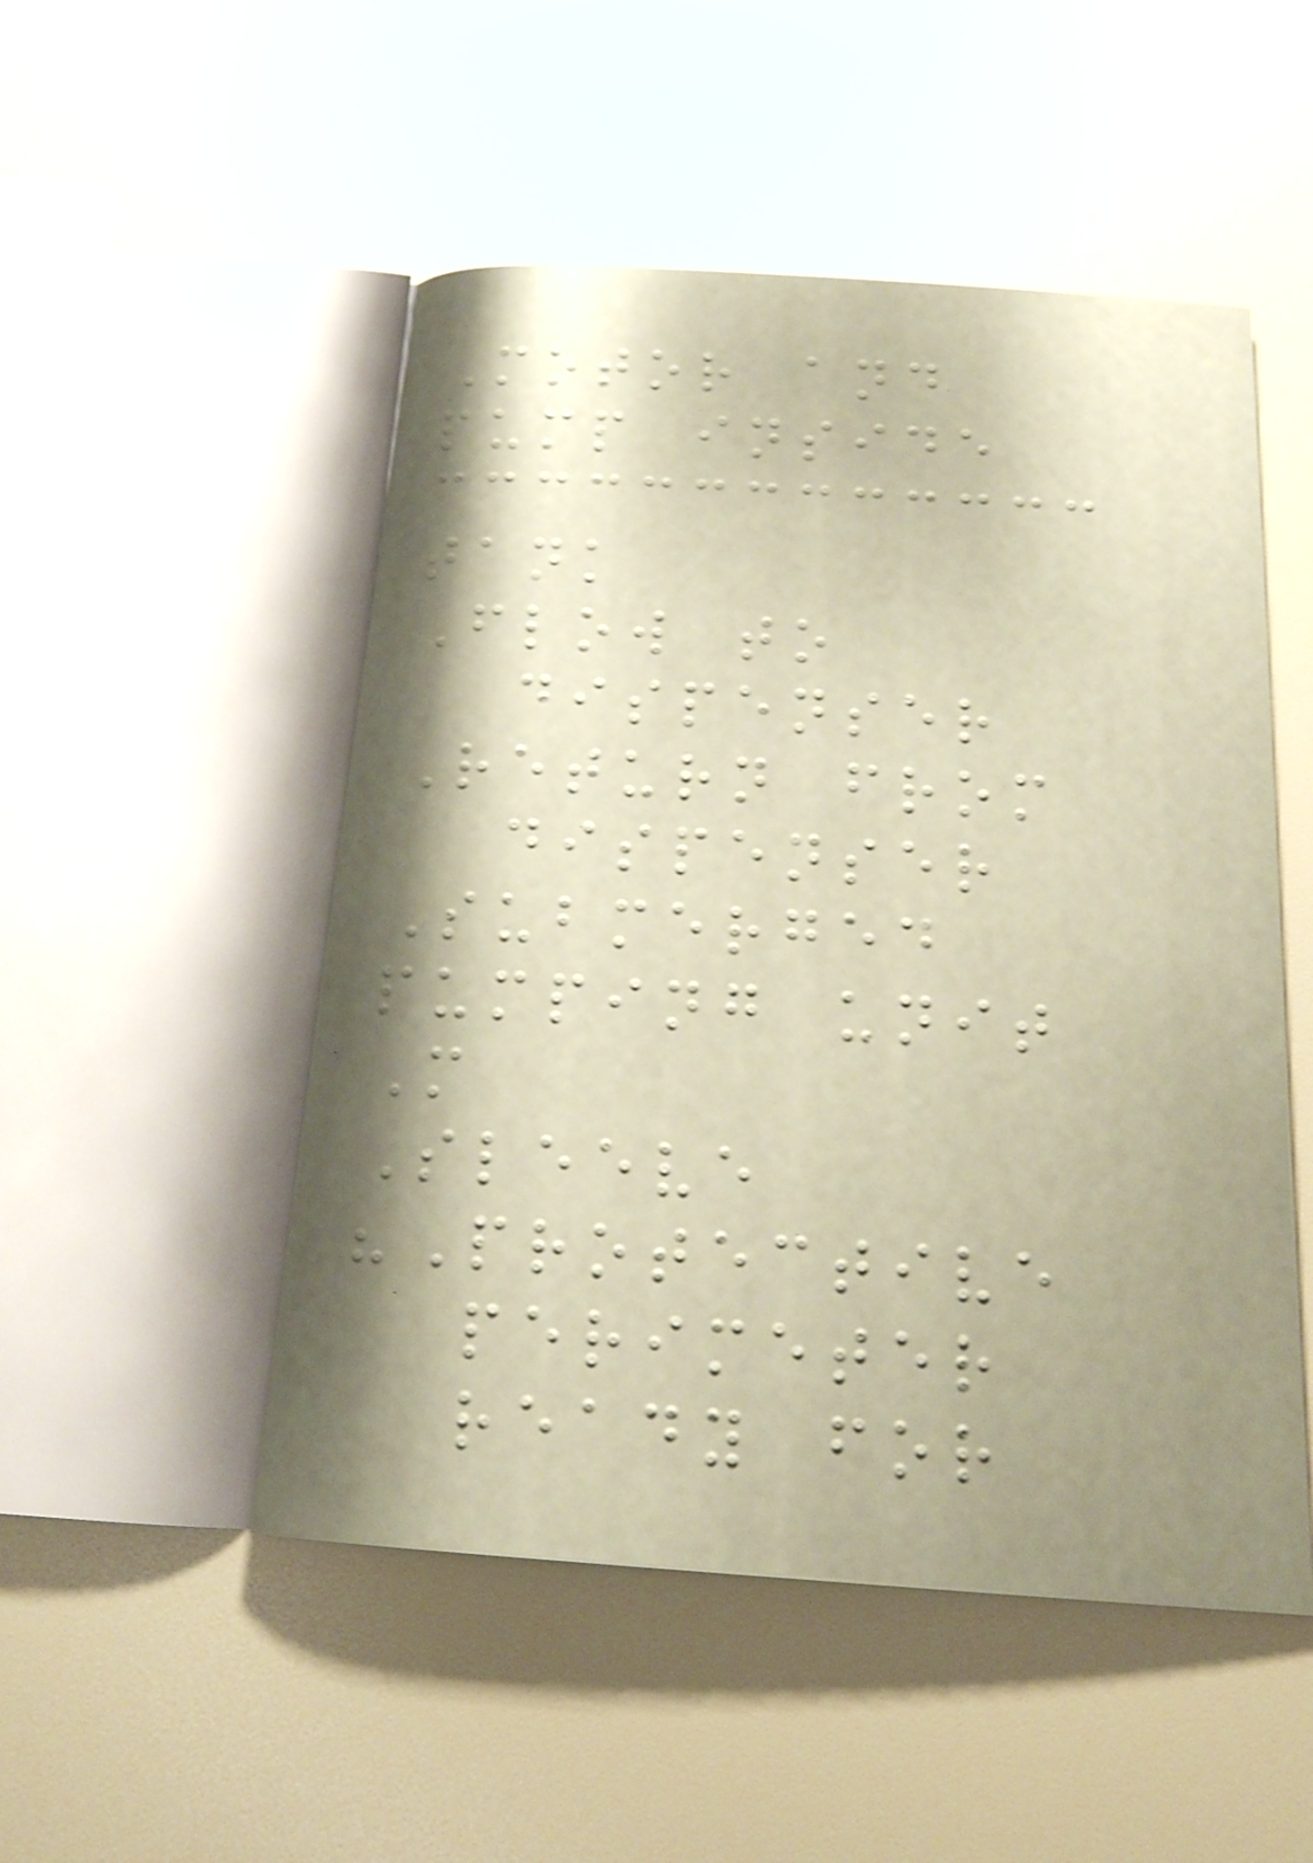Motor and
pump inside
tank
Flow to
dispenser
Return from
dispenser
Submerged
pumping unit
M
Sleeve
"Protective
perimeter
ready for
